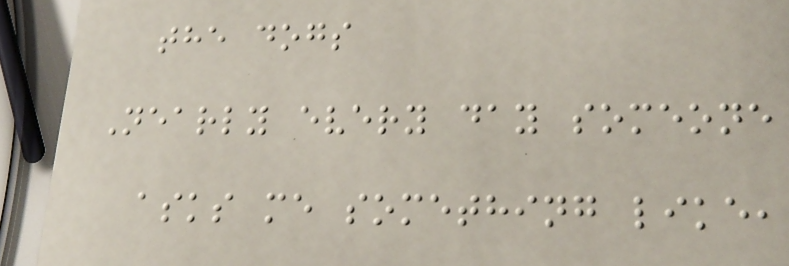the dogs
Nearly every day someone
asks me something like,
